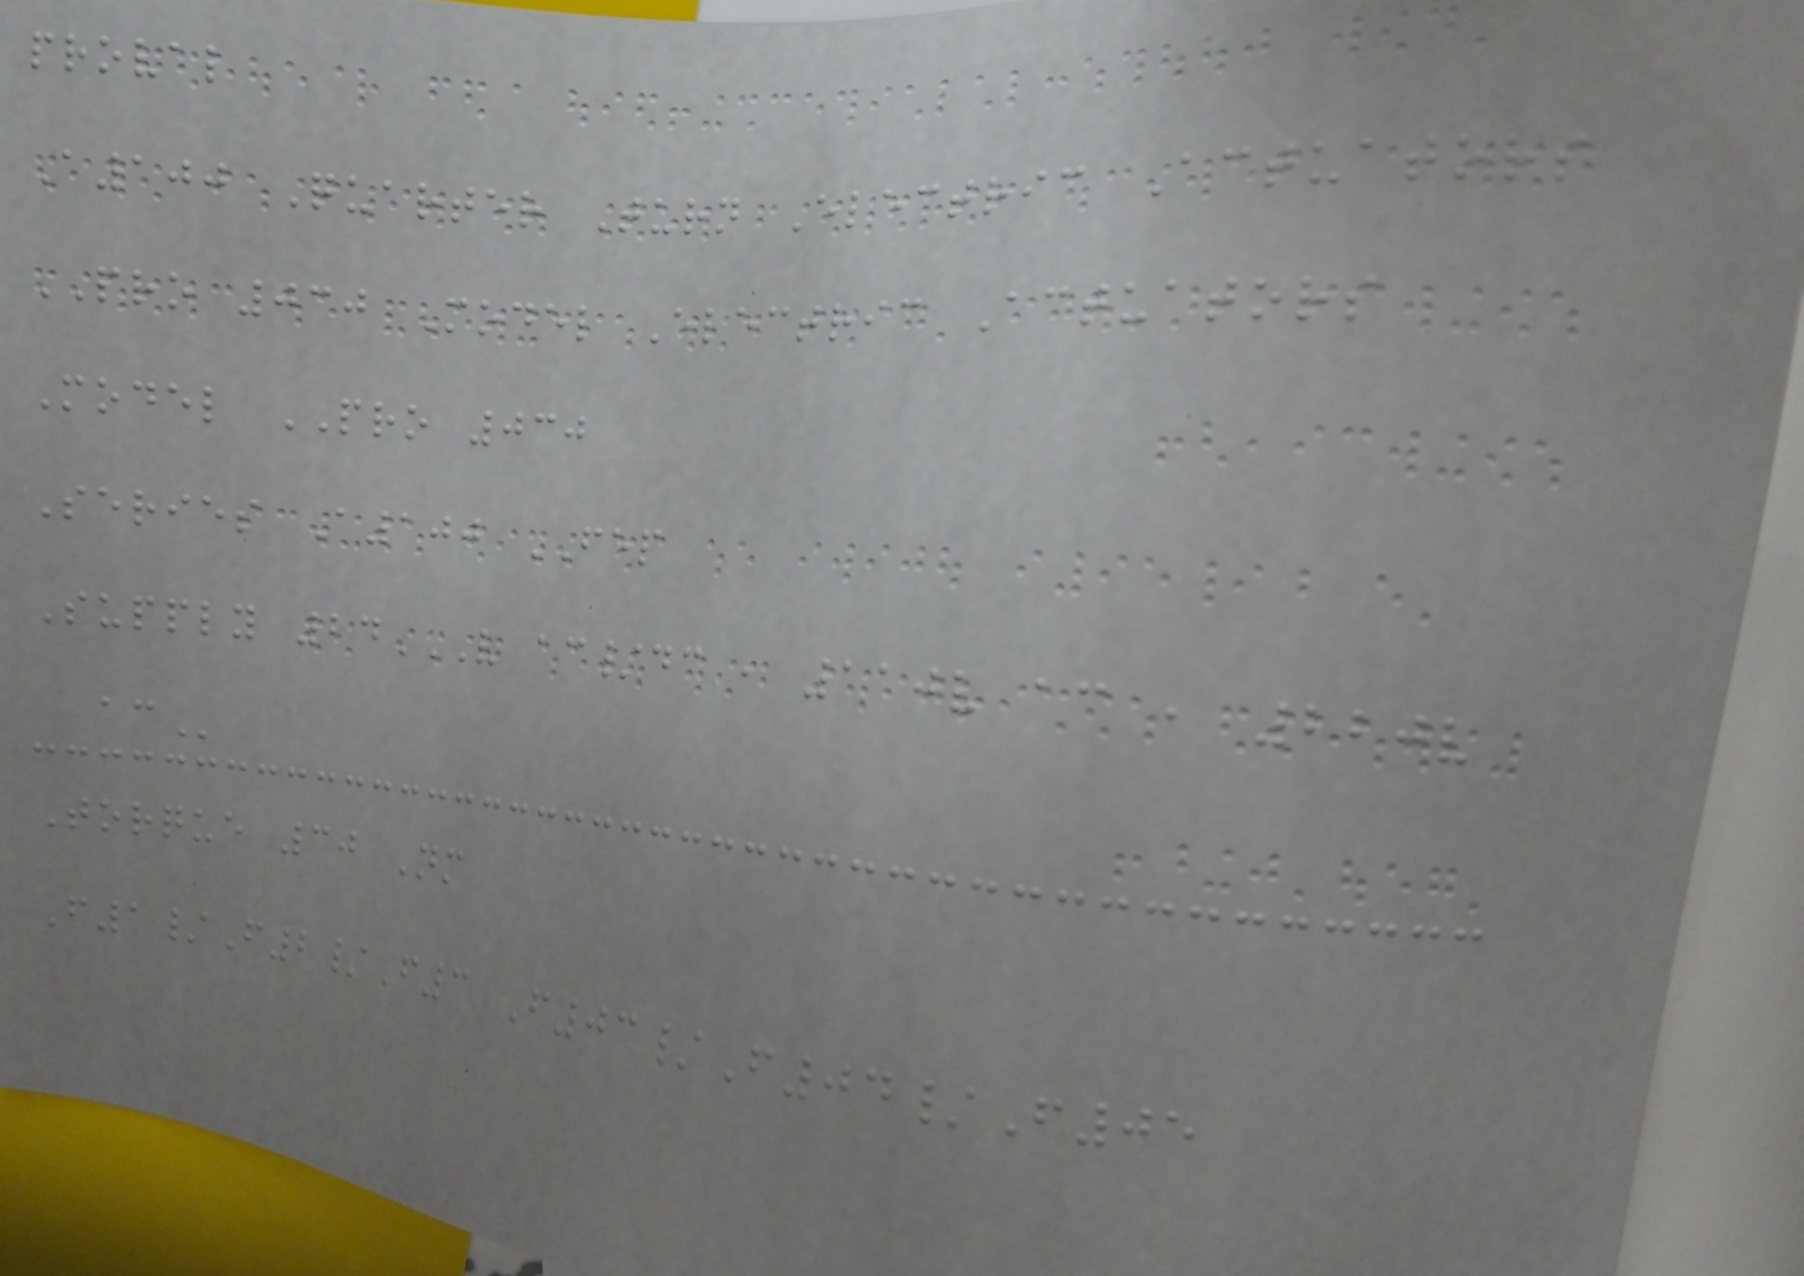proval
A100 Quarter Turn Electric Actuators
PRO 030 Model Electric Actuators
Model PRO 030
Series A100 FEP
Supply 24V AC/DC , 110V AC , 220V
AC
Torque 30 Nm
F1/F2/F3 F03/F04/F05
